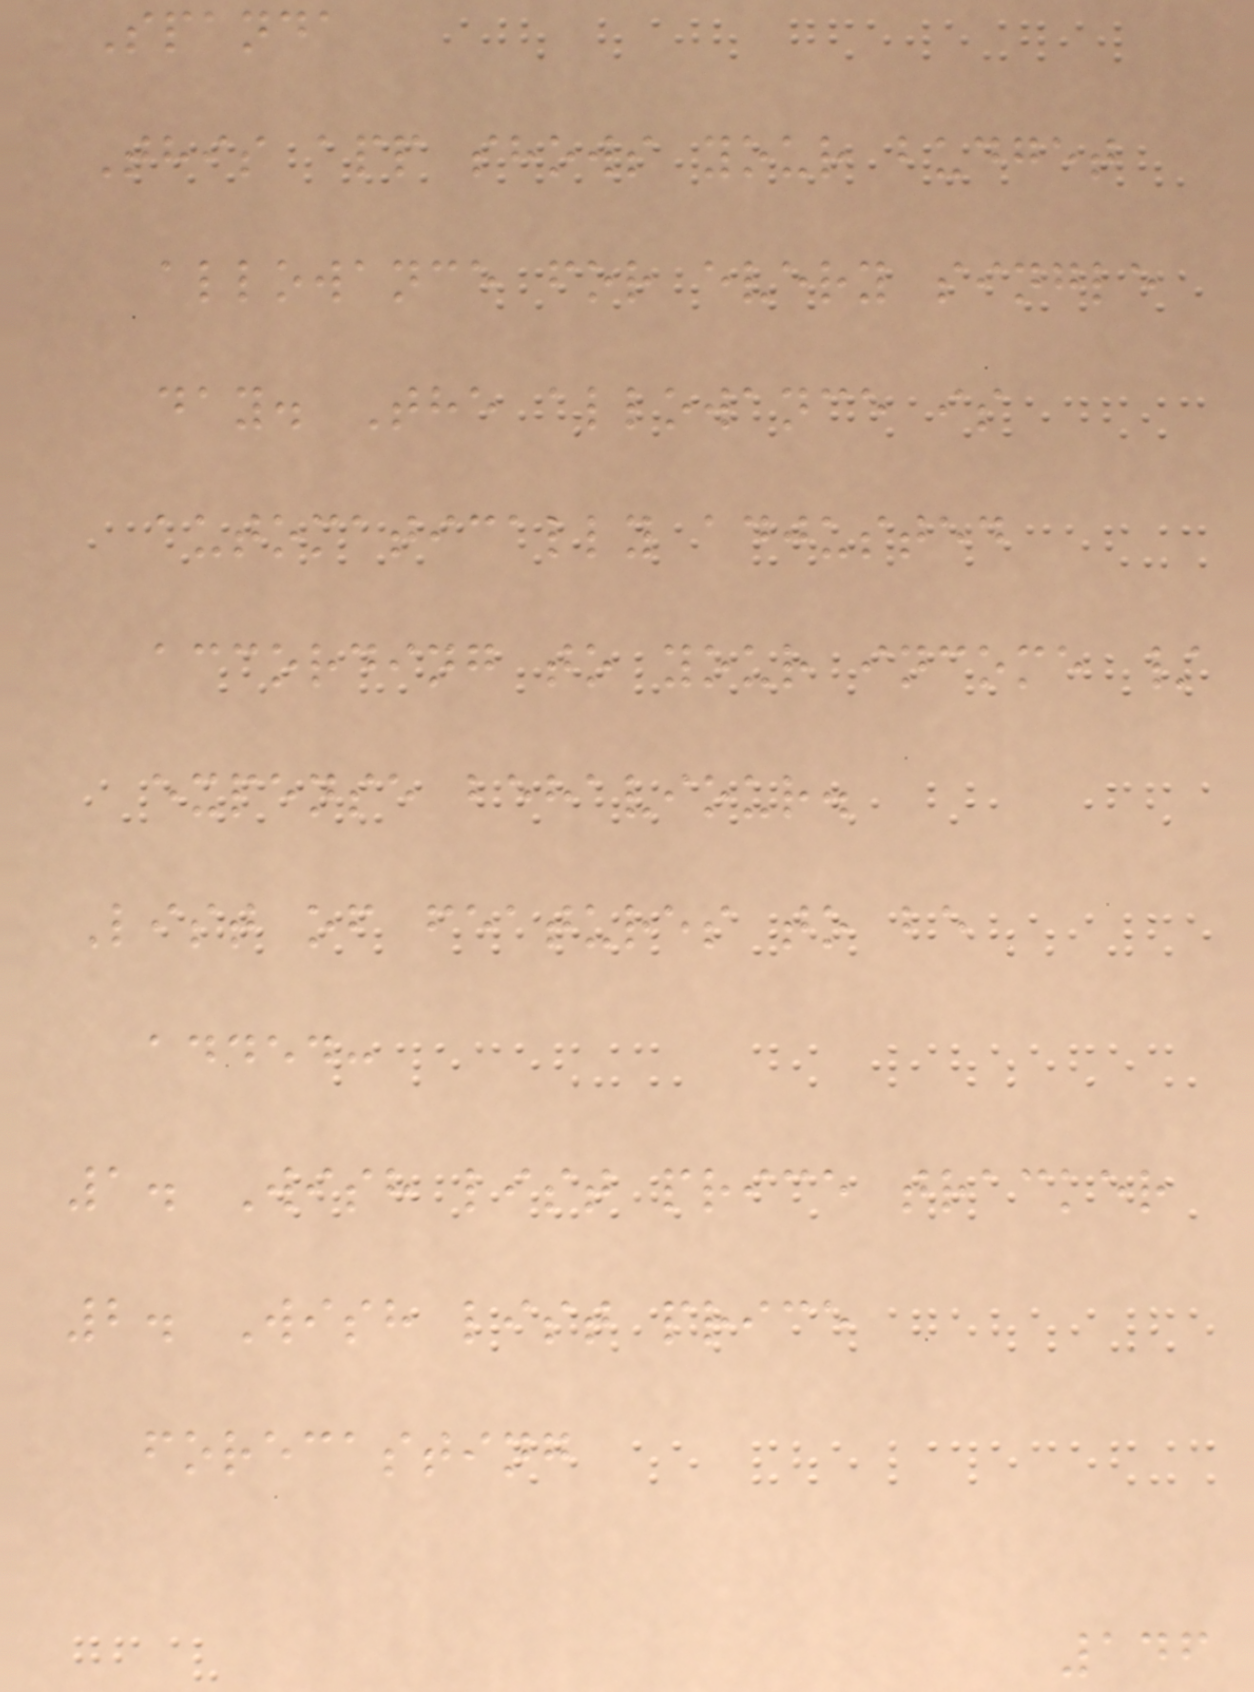Spanda
This app shows your budget
allowance for every single
day. The allowance is
automatically adjusted
according to your income /
expense behaviour.
List of features to be
added:
1. Wish list price tracker
2. Wish list price
forecasting
146
